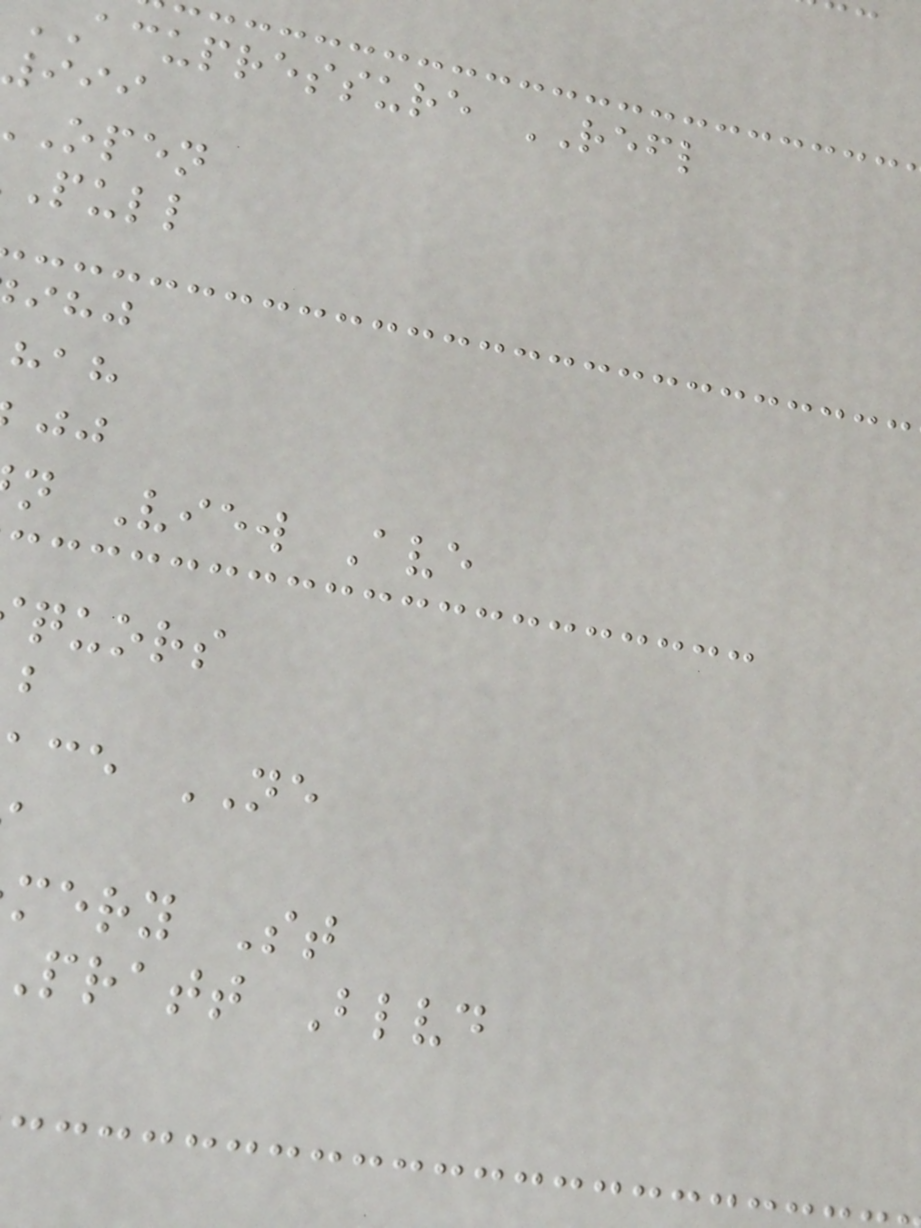acupressure REFL
999
open
pull
n View Ave
quors
ce NE
mery St
pratt Blvd
